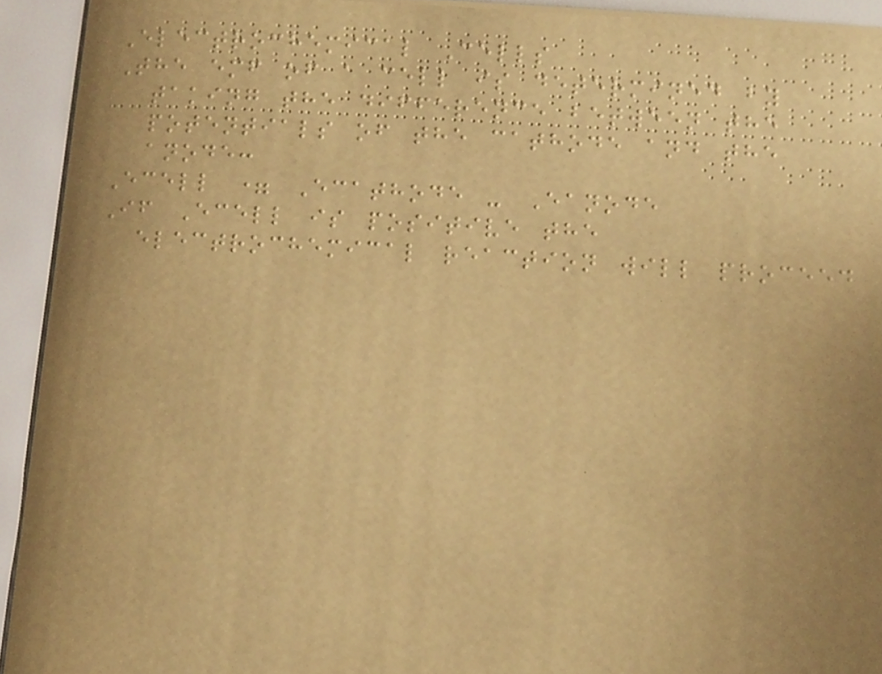Electrochemical Cells
The emf of a cell is determined by
taking the difference between the
potentials of the cathode and the
anode:
Ecell = Ecathode - Eanode
If Ecell is positive the
electrochemical reaction will proceed
